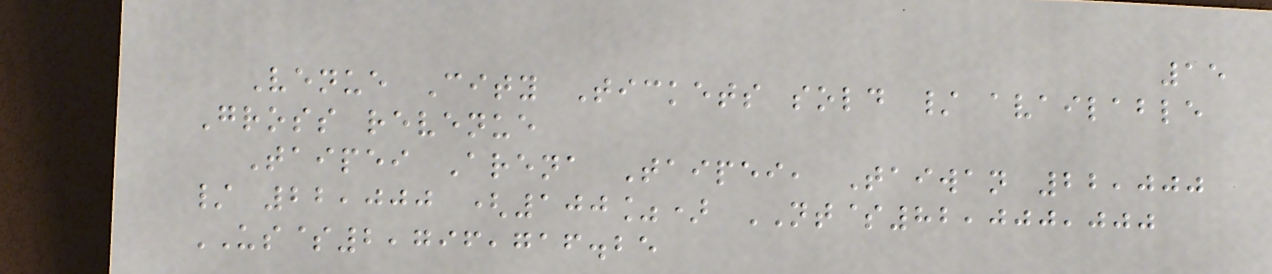15
Venue City Tickets sold / available
Gross revenue
Taipei Arena Taipei, Taiwan 22,000
/ 22,000 (100%) NT$82,000,000
US$2,796,716.25
